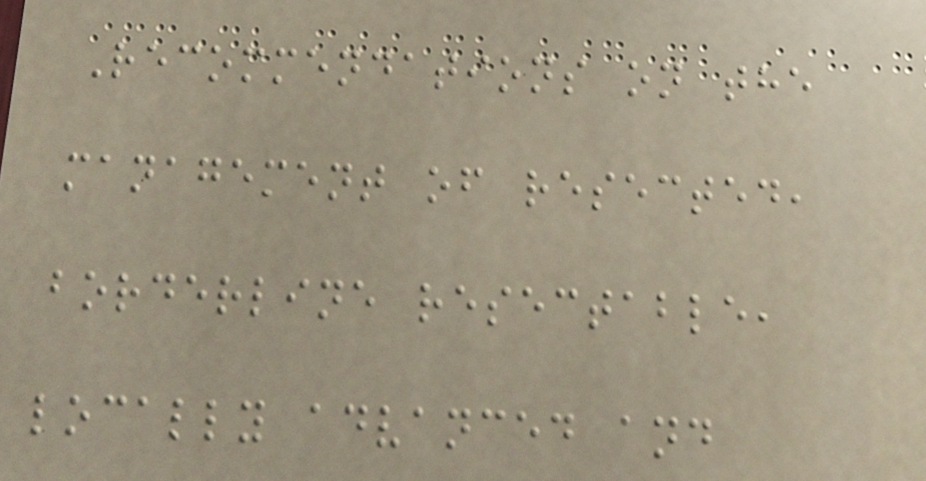Recommendations on the
management of resected,
borderline resectable,
locally advanced and
